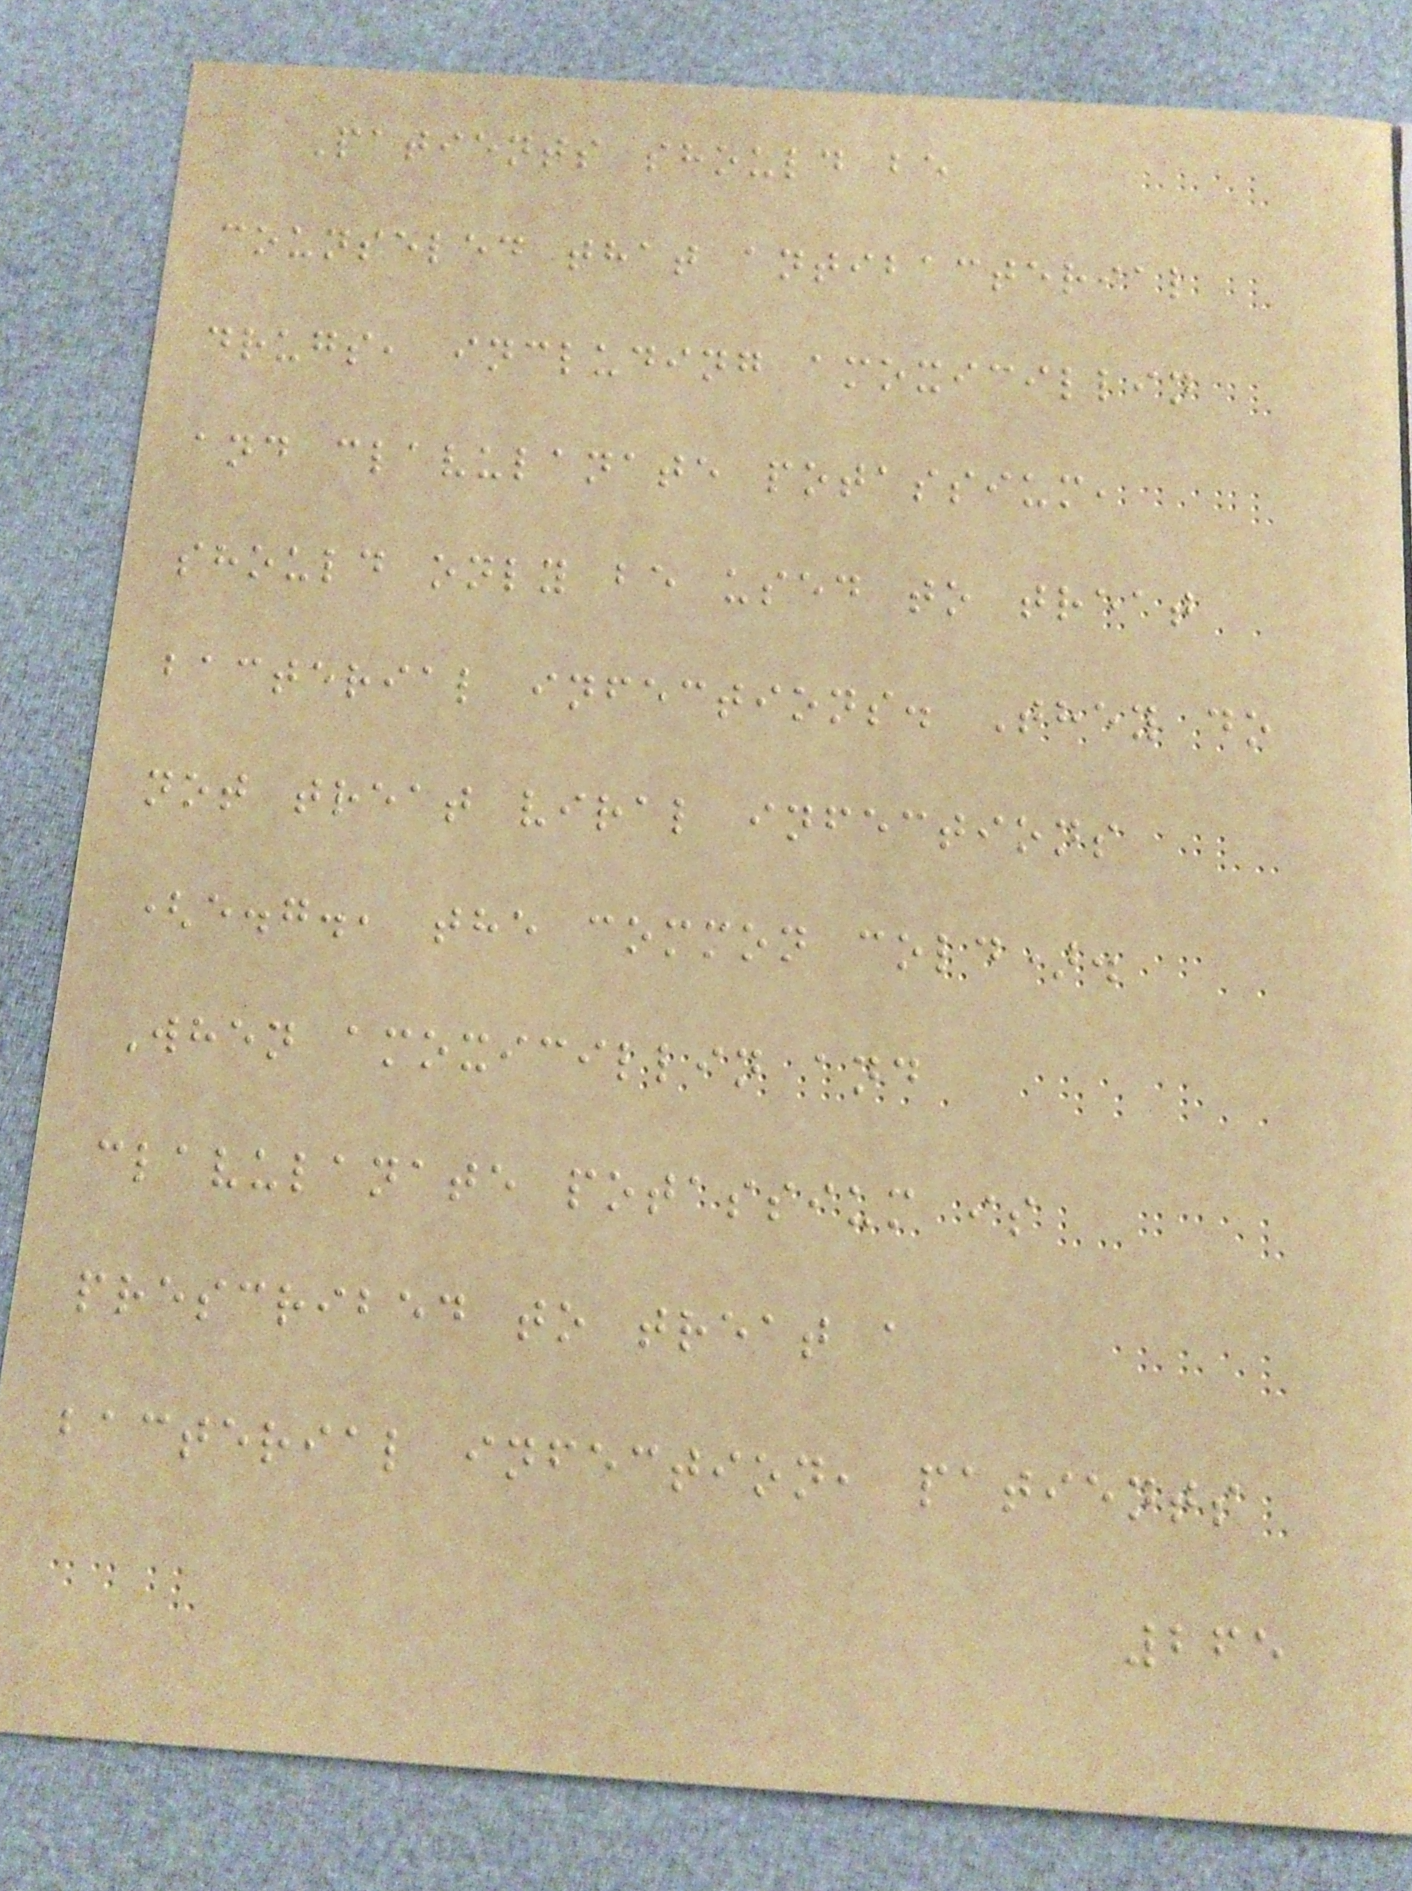Patients should be
counseled that antibacterial
drugs, including amoxicillin
and clavulanate potassium,
should only be used to treat
bacterial infections. They do
not treat viral infections
(e.g., the common cold).
When amoxicillin and
clavulanate potassium is
prescribed to treat a
bacterial infection, patients
265
